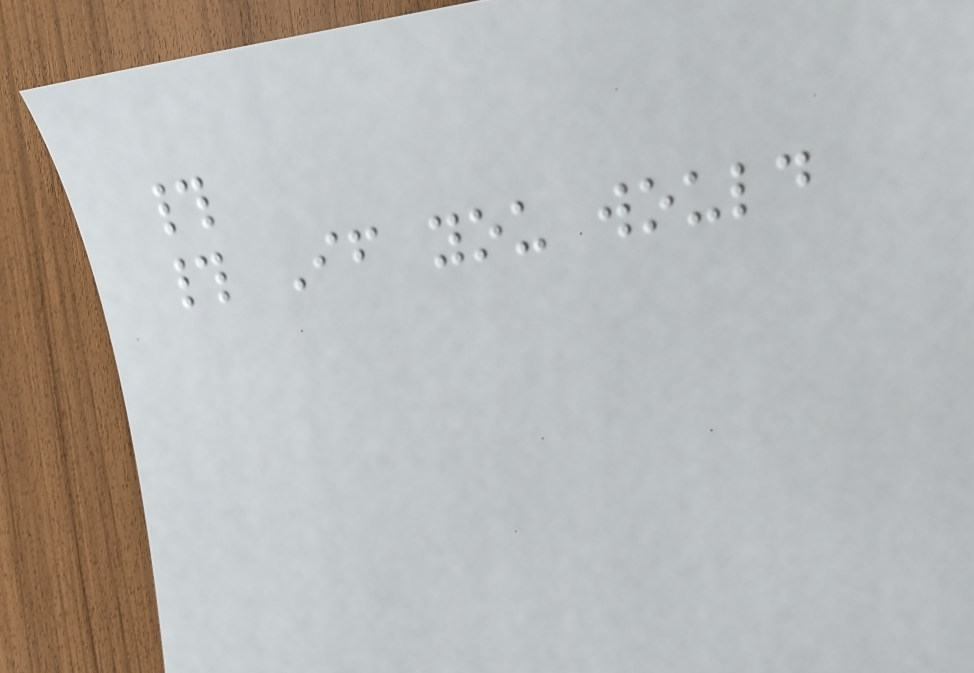#
# If you would
